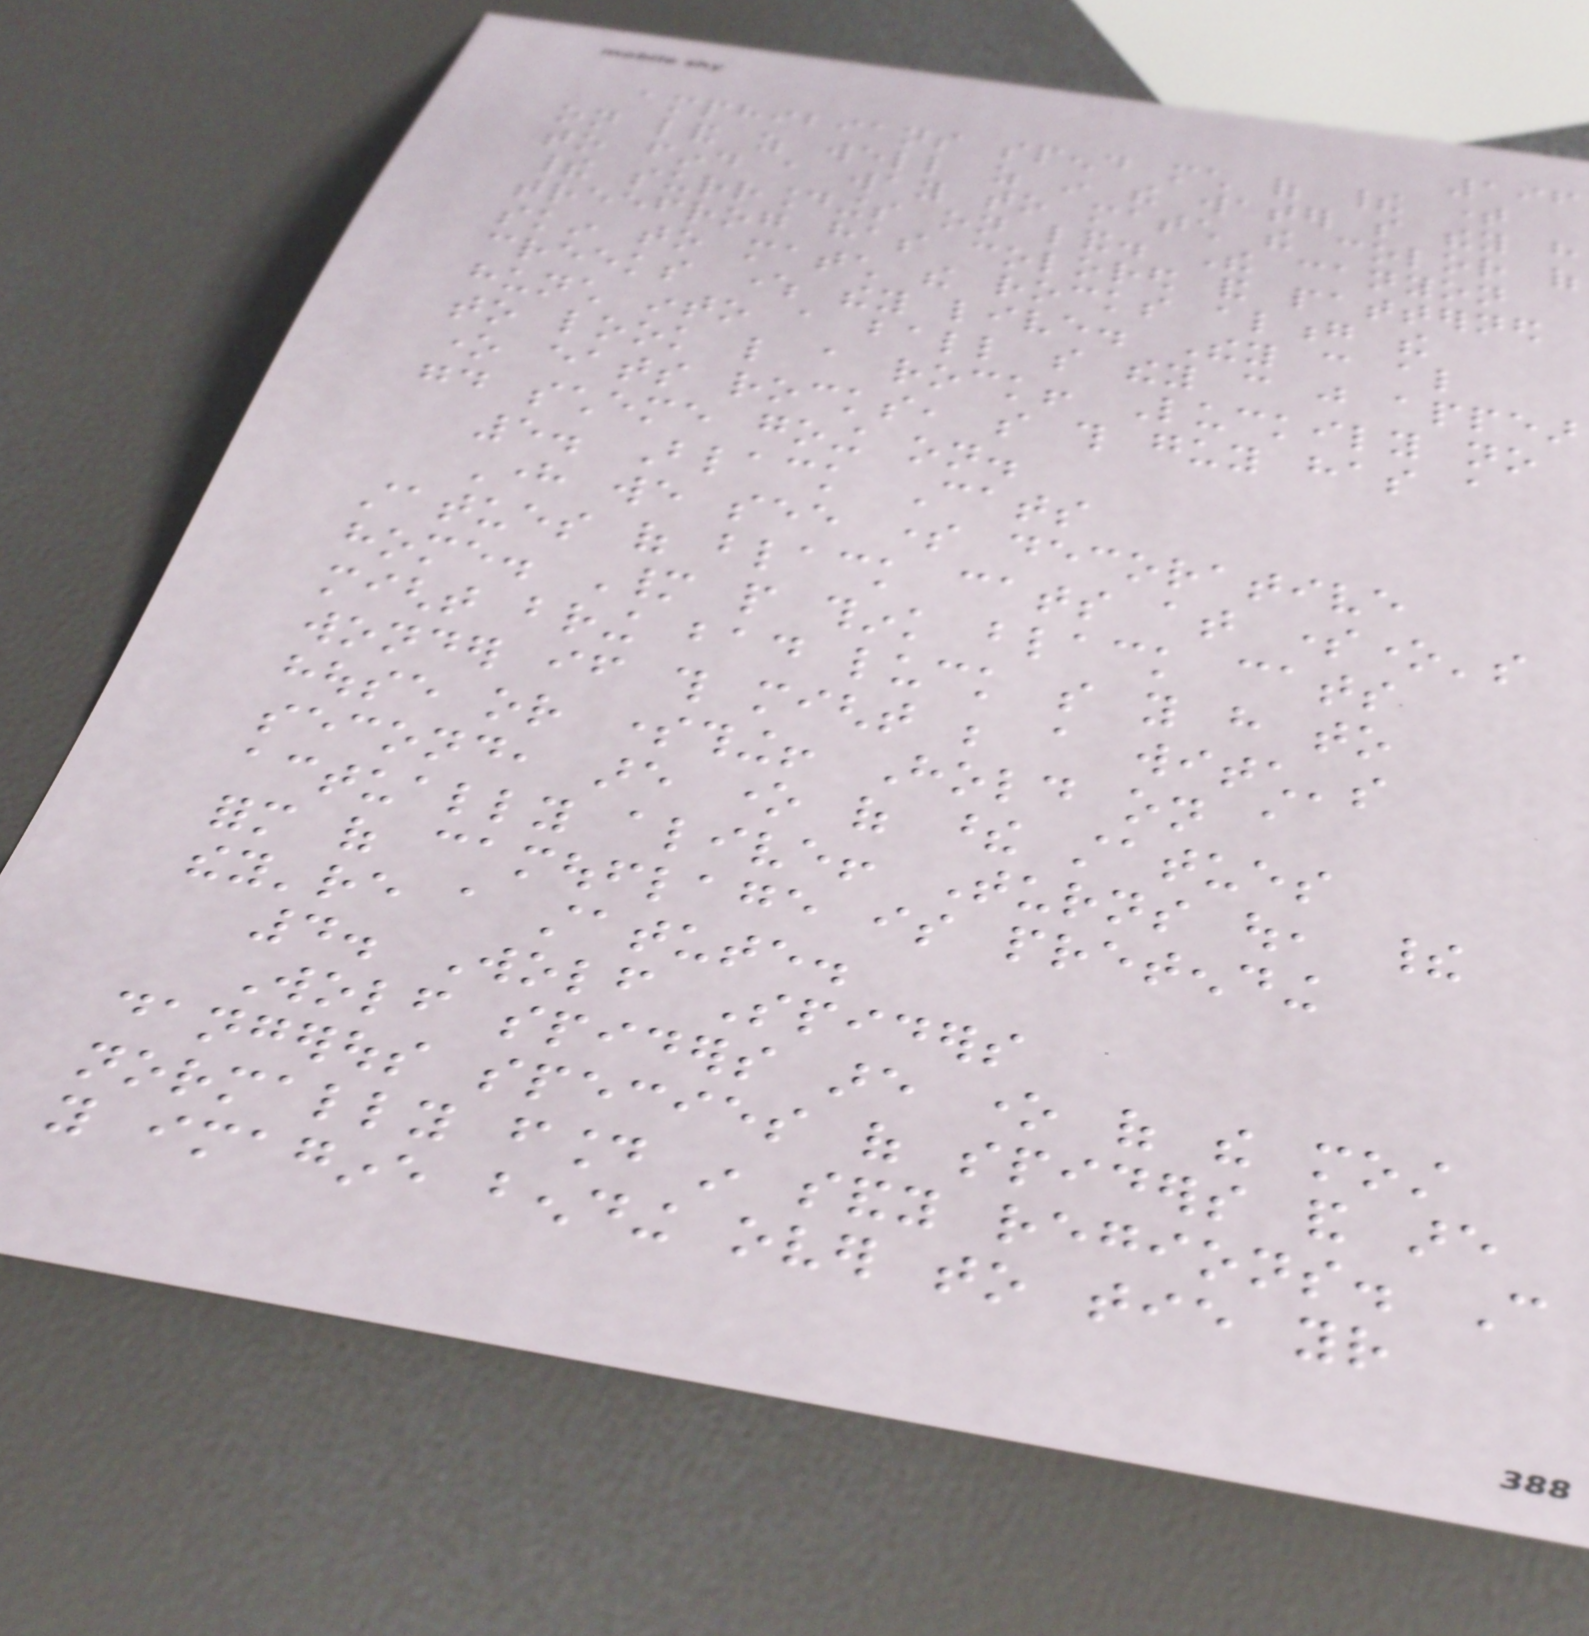196
amphibians spend much of their time
on land as well as in the water so they have
to find a way to match the color of
their surroundings on land. The canyon
treefrog has colored and patterned
skin to match the rocks along the
creeks where they live. They can also
hunch into a ball so they can just appear
to look like a rock! Luckily no
one eats rocks, so this guy has a
good scheme going on.
5. Black Cats
Here we see some decorative
statues of black cats at someone's
home. Many people think black cats
might bring bad luck so you have to
wonder if this might be a witch's
house or something! Hold on a
second, are one of these statues
actually alive! Turns out, their
form of camouflage is pretending
they're a statute.
4. Wolf Spiders
Wolf spiders are one of the most
dangerous species of spiders and are
normally found in sandy regions. Can
you imagine bending over to tie your
